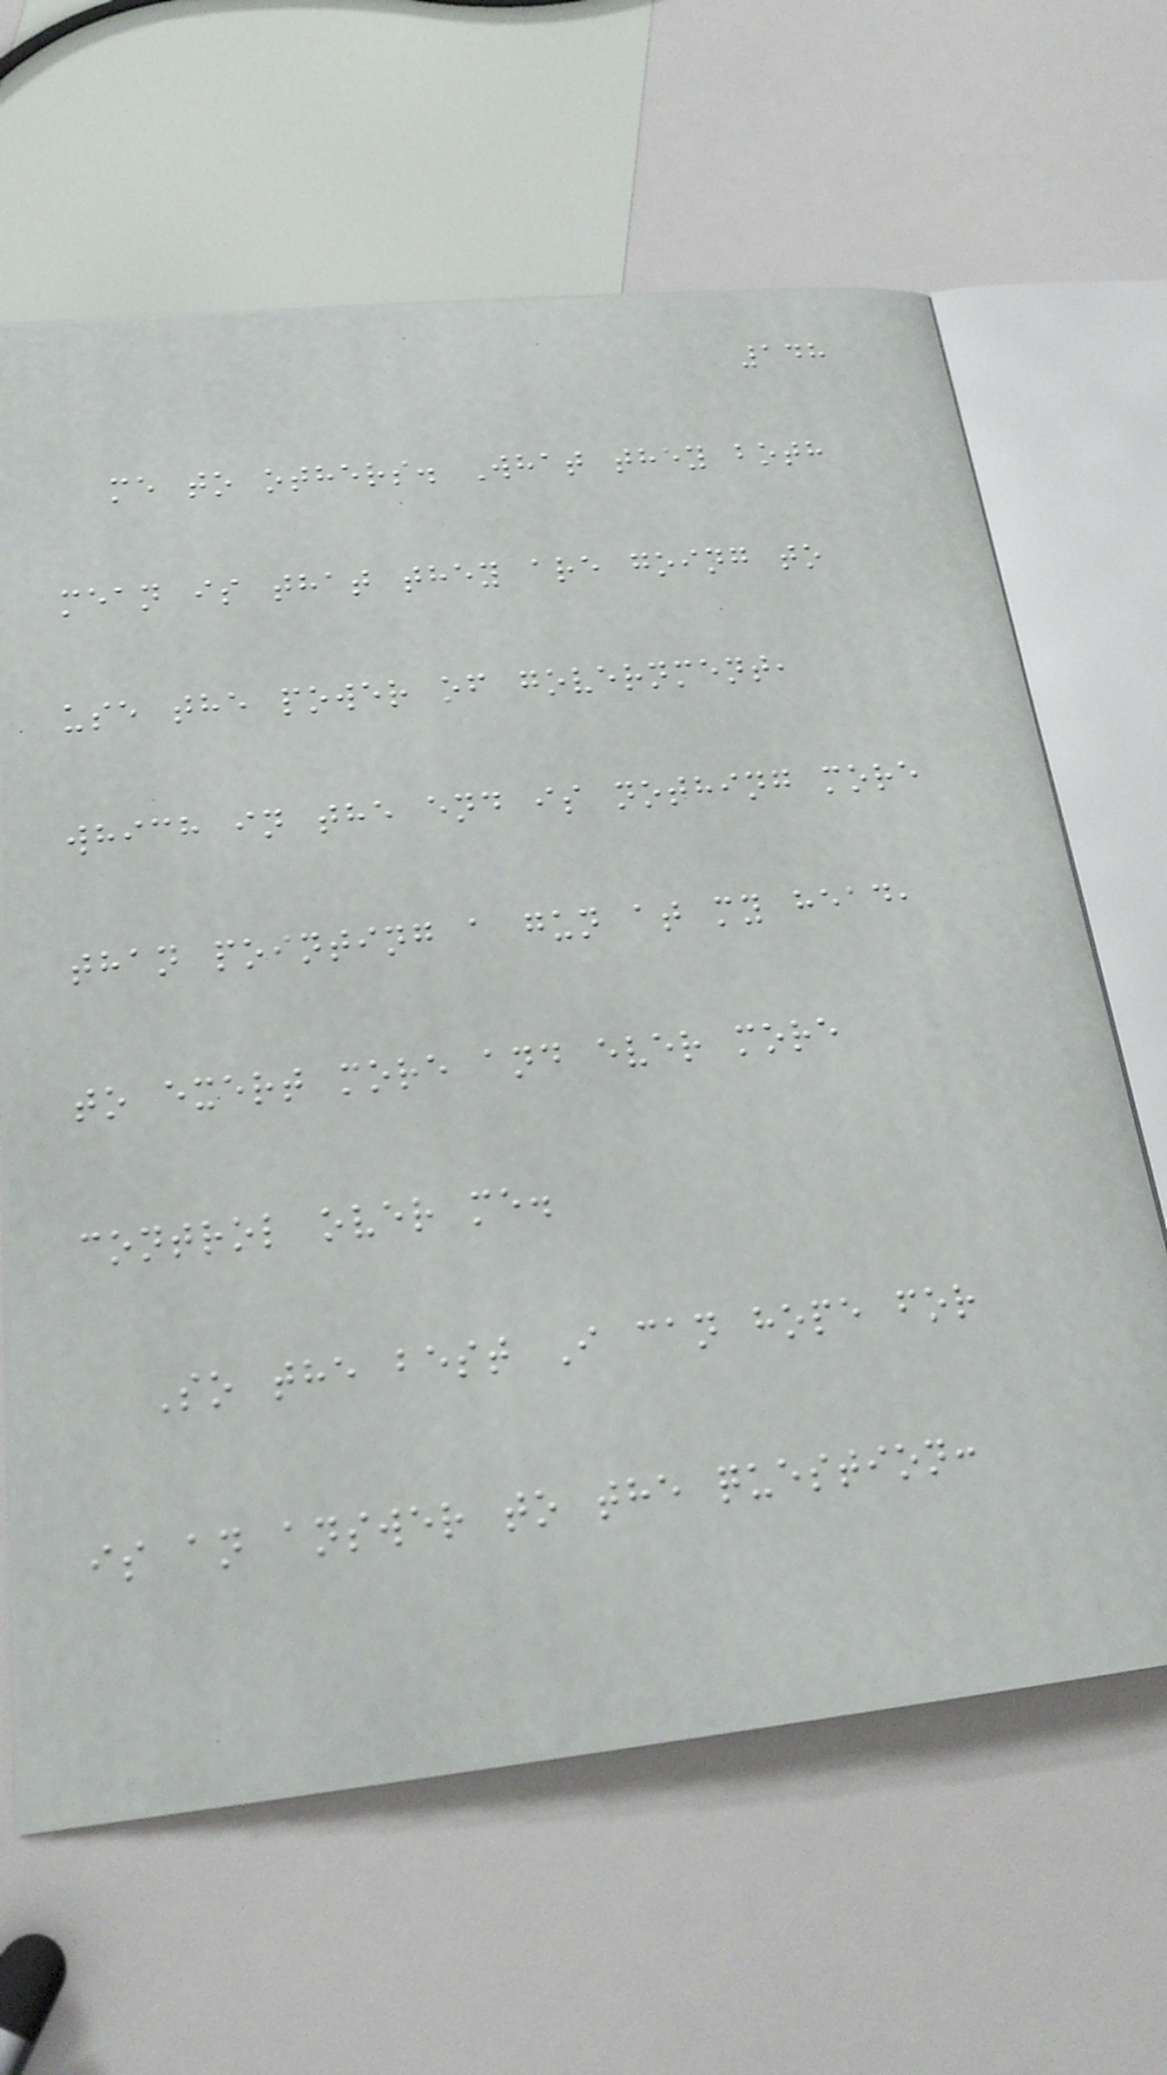148
me to others. What they both
mean is that they are going to
use the power of government,
which in the end is nothing more
than pointing a gun at my head,
to exert more and ever more
control over me.
So the best I can hope for
is an answer to the question:
